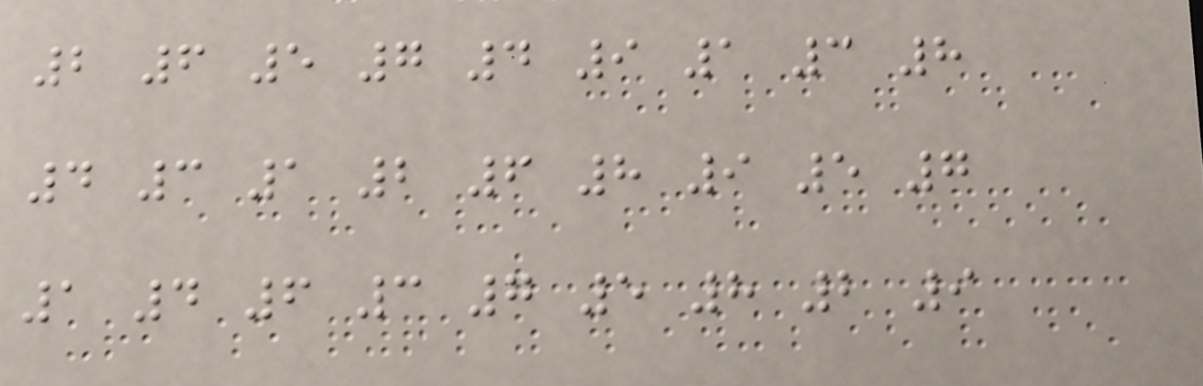2 6 5 7 4 9 1 3 8
4 3 1 2 6 8 9 5 7
1 4 6 3 7 5 8 2 9
